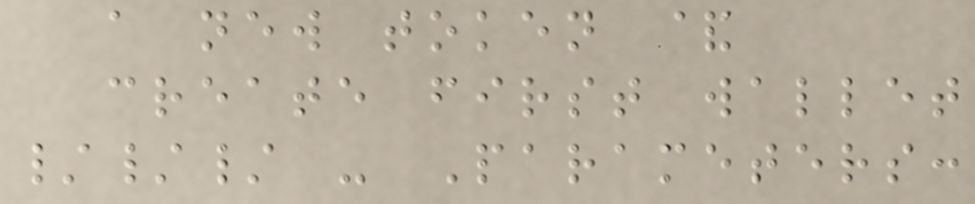a new token &
create first wallet
/// - Parameters:
